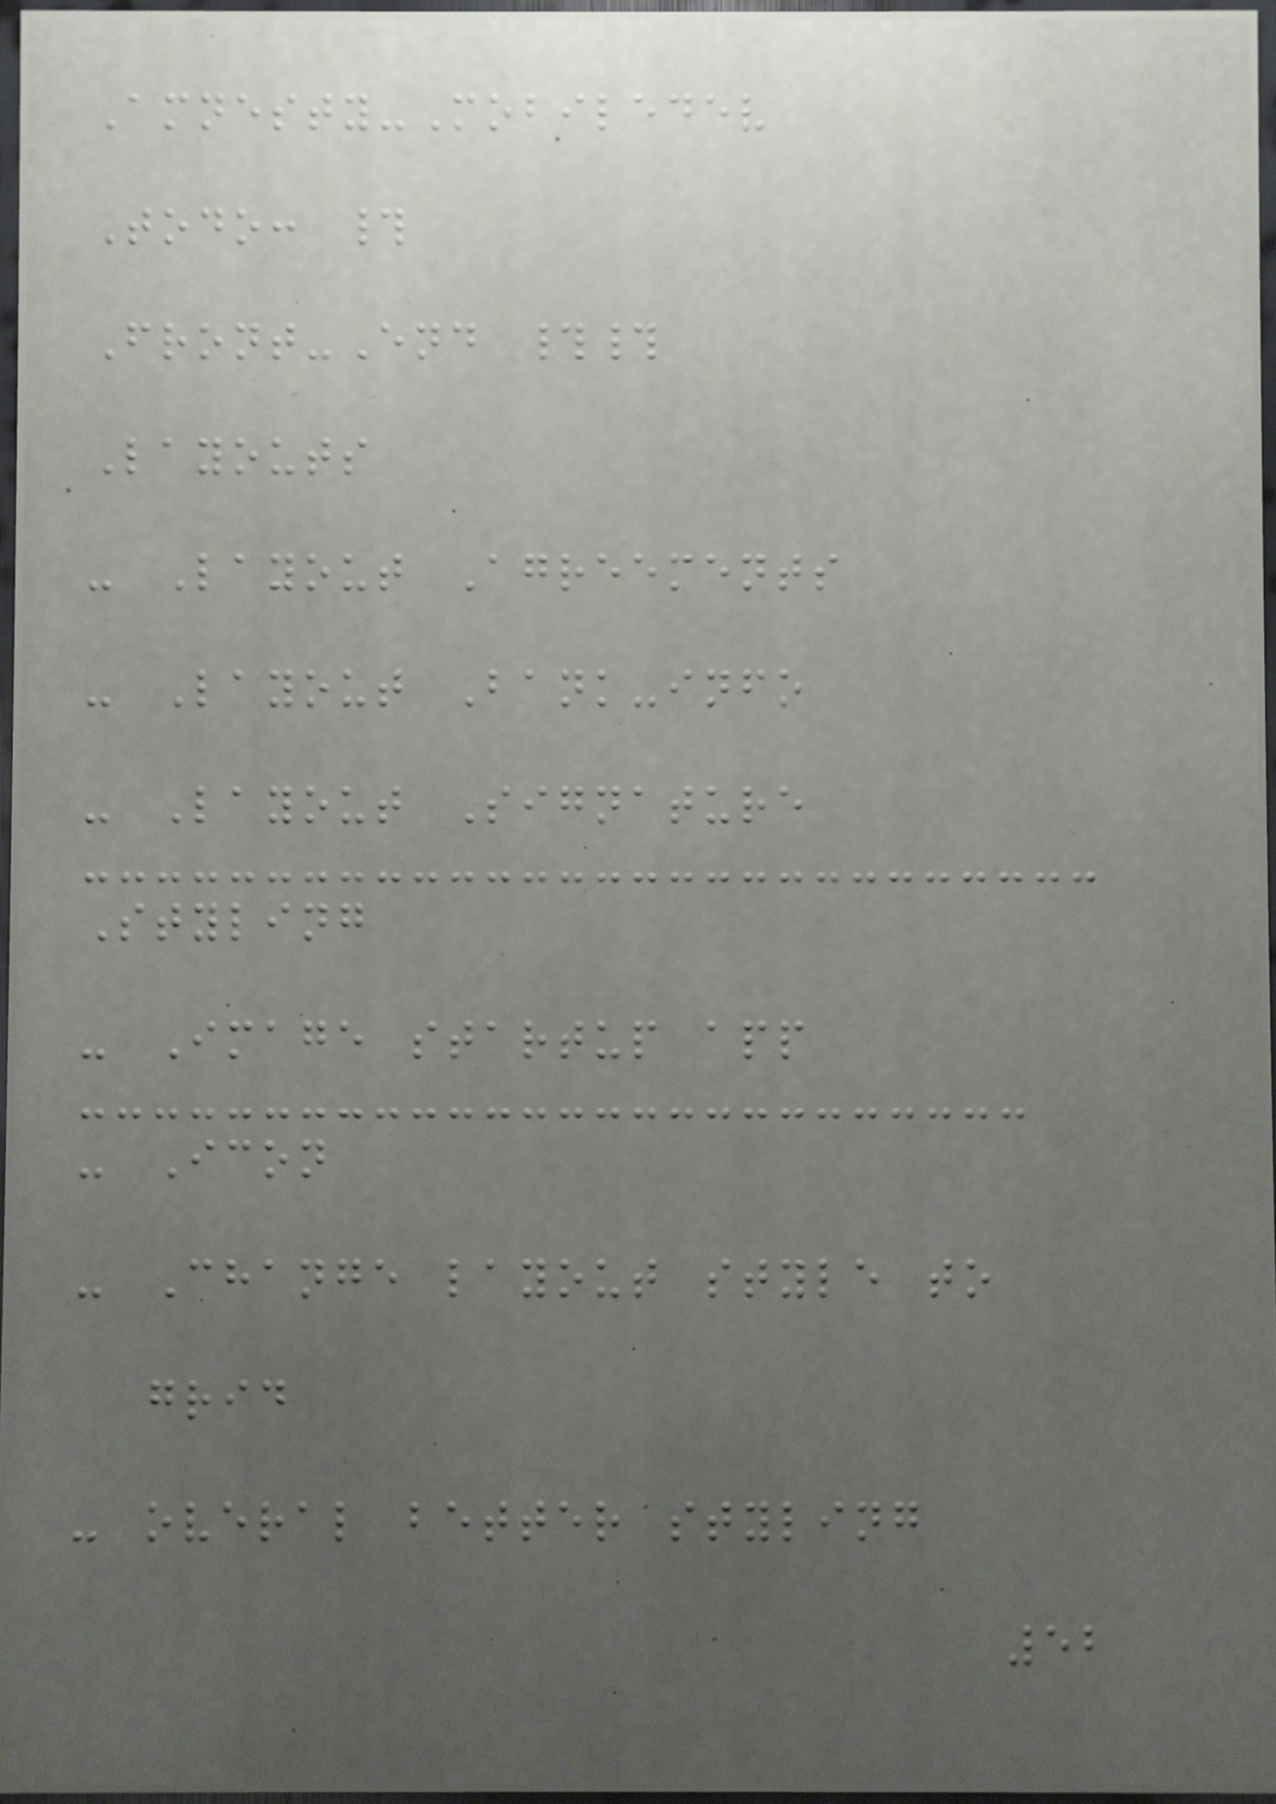Amnesty-Mobiledev
Todo: #
Front-End ##
Layouts
- Layout Agreements
- Layout Bank-info
- Layout Signature
Styling
- Image startup app
- Icon
- Change layout style to
grid
- overal better styling
52
